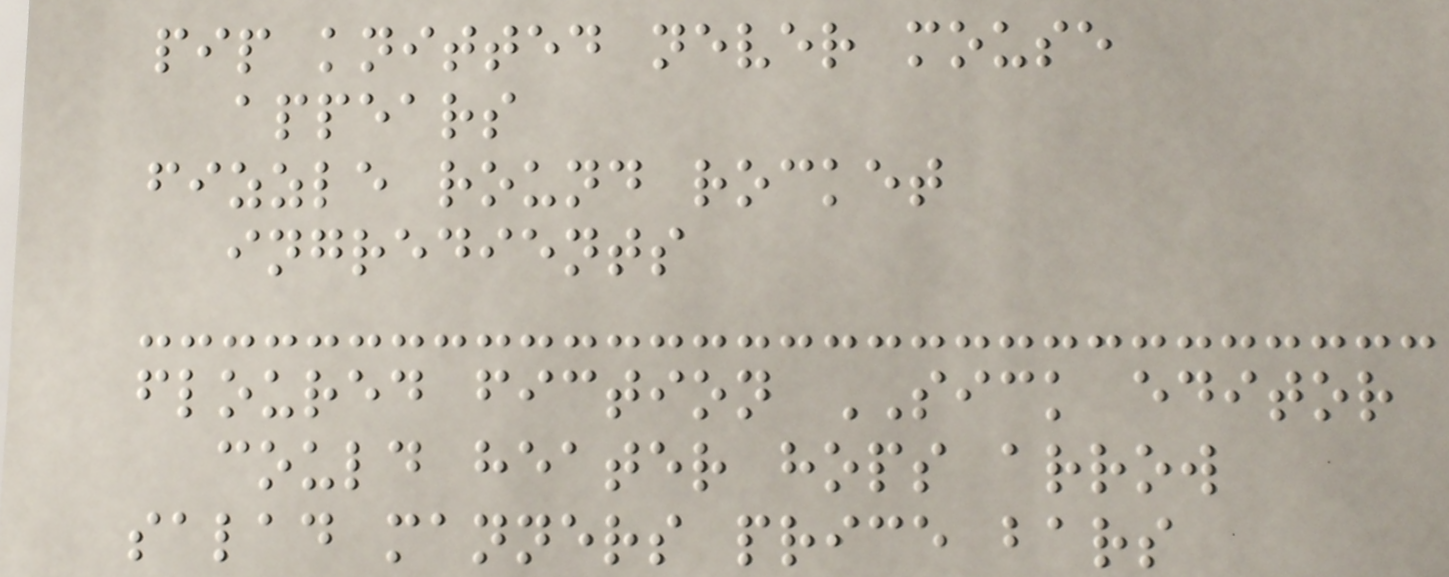pip knitted never mouse
appears
fizzle round rocket
ingredients
floured fiction SICK editor
could heater hops arrow
salad manners price bars
